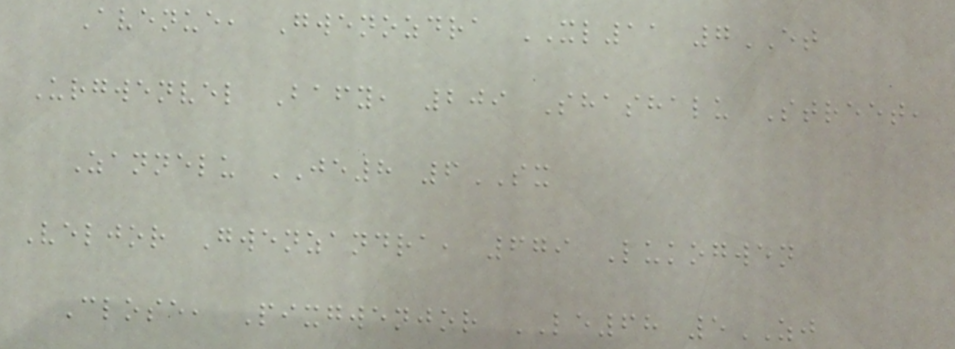Avenue, Gwenozdra XL11 7ET
Urgwenvel Bafy, 209 Shashalu Street,
Zannelu JE8 6SX
Veljor Gwenzandra, 679 Lukogwen
Close, Pixgwenjor LE68 5ZJ
